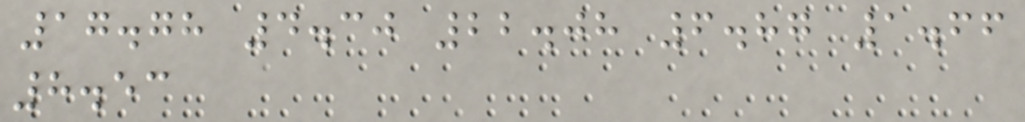17.78 4.30 22.08 6.87 1.66
8.53
